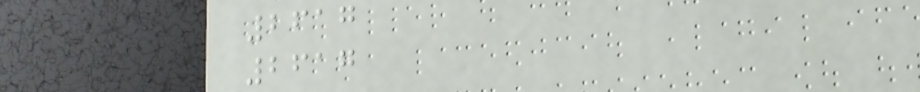2617
2617
